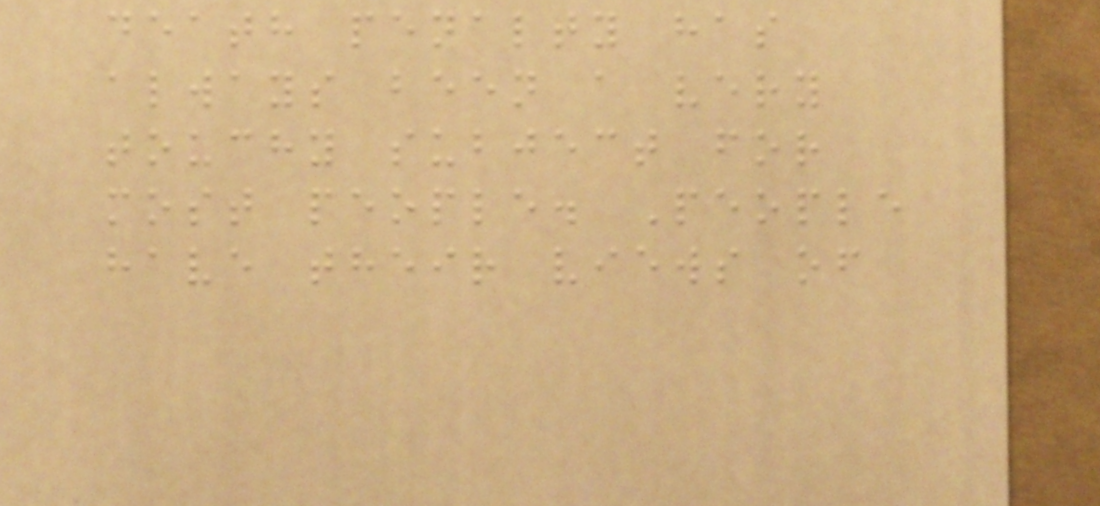death penalty has
always been a very
touchy subject for
most people. People
have their views of
